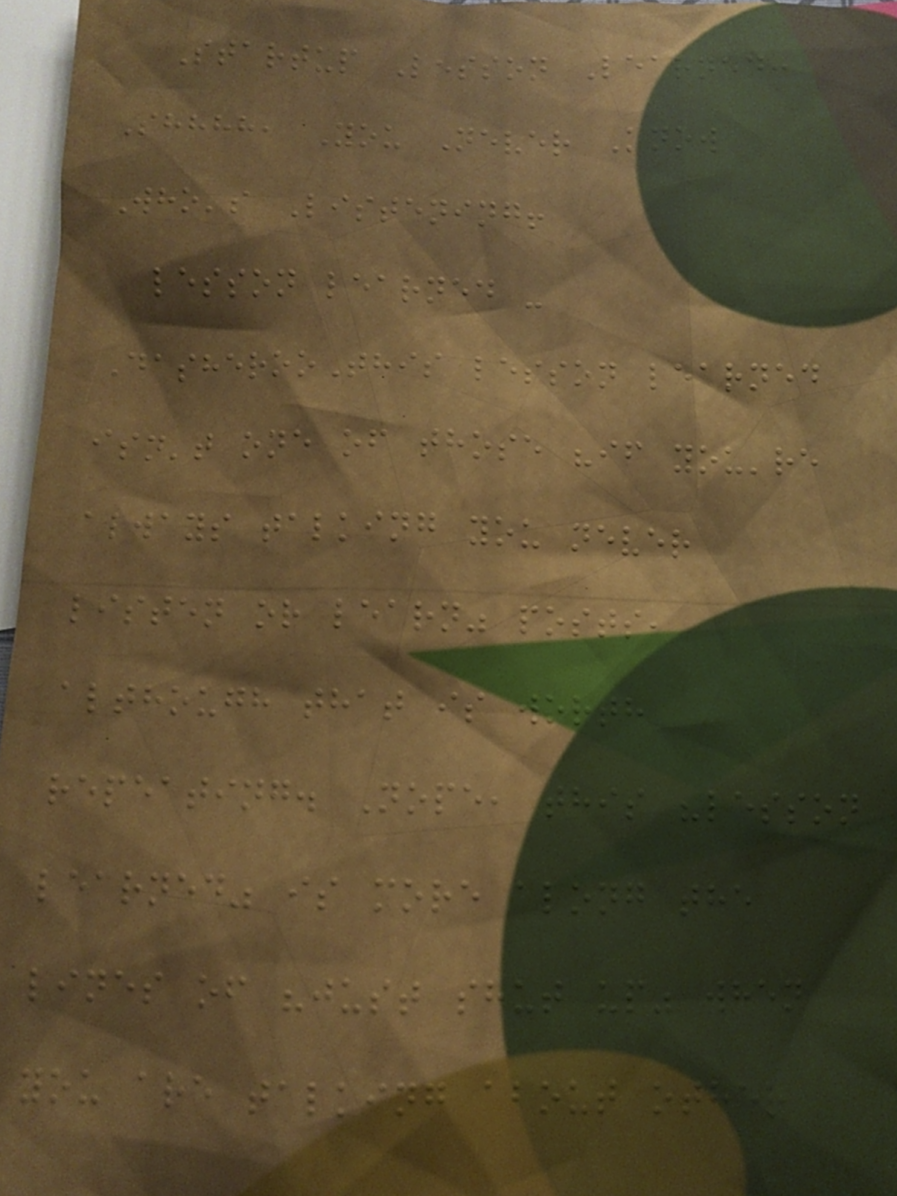Startup Lesson Learned:
Shhhh, You Never Know
Who's Listening!
lesson learned -
DasherooThis lesson learned
isn't one of those "if you're
always talking you never
listen or learn" posts,
although that is worth
repeating. Nope, this "lesson
learned" is more along the
lines of "just shut up" when
you are talking about other
